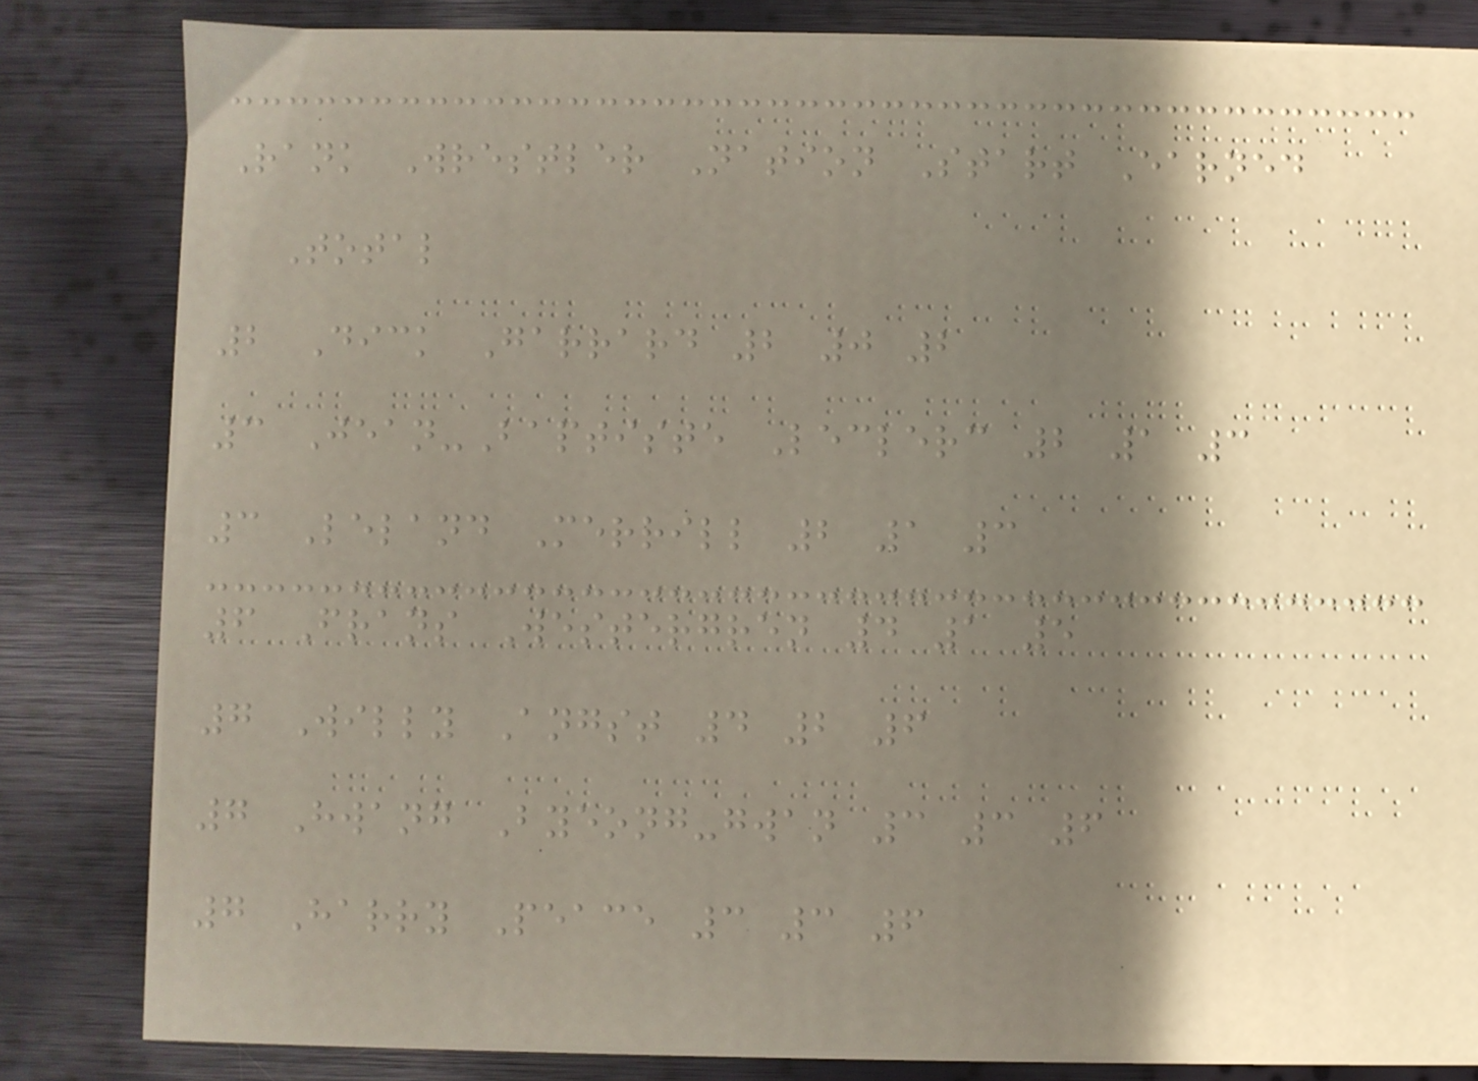Rank Wrestler Nation Start Earned
Total
2 Dick Garrard 2 0 2
3 Jean-Baptiste Leclerc 2 1 3
3 Leland Merrill 2 1 3
6 Frans Westergren 4 1 5
7 Willy Angst 4 2 6
7 Hwang Byeong-gwan 3 3 6
7 Harry Peace 3 3 6
